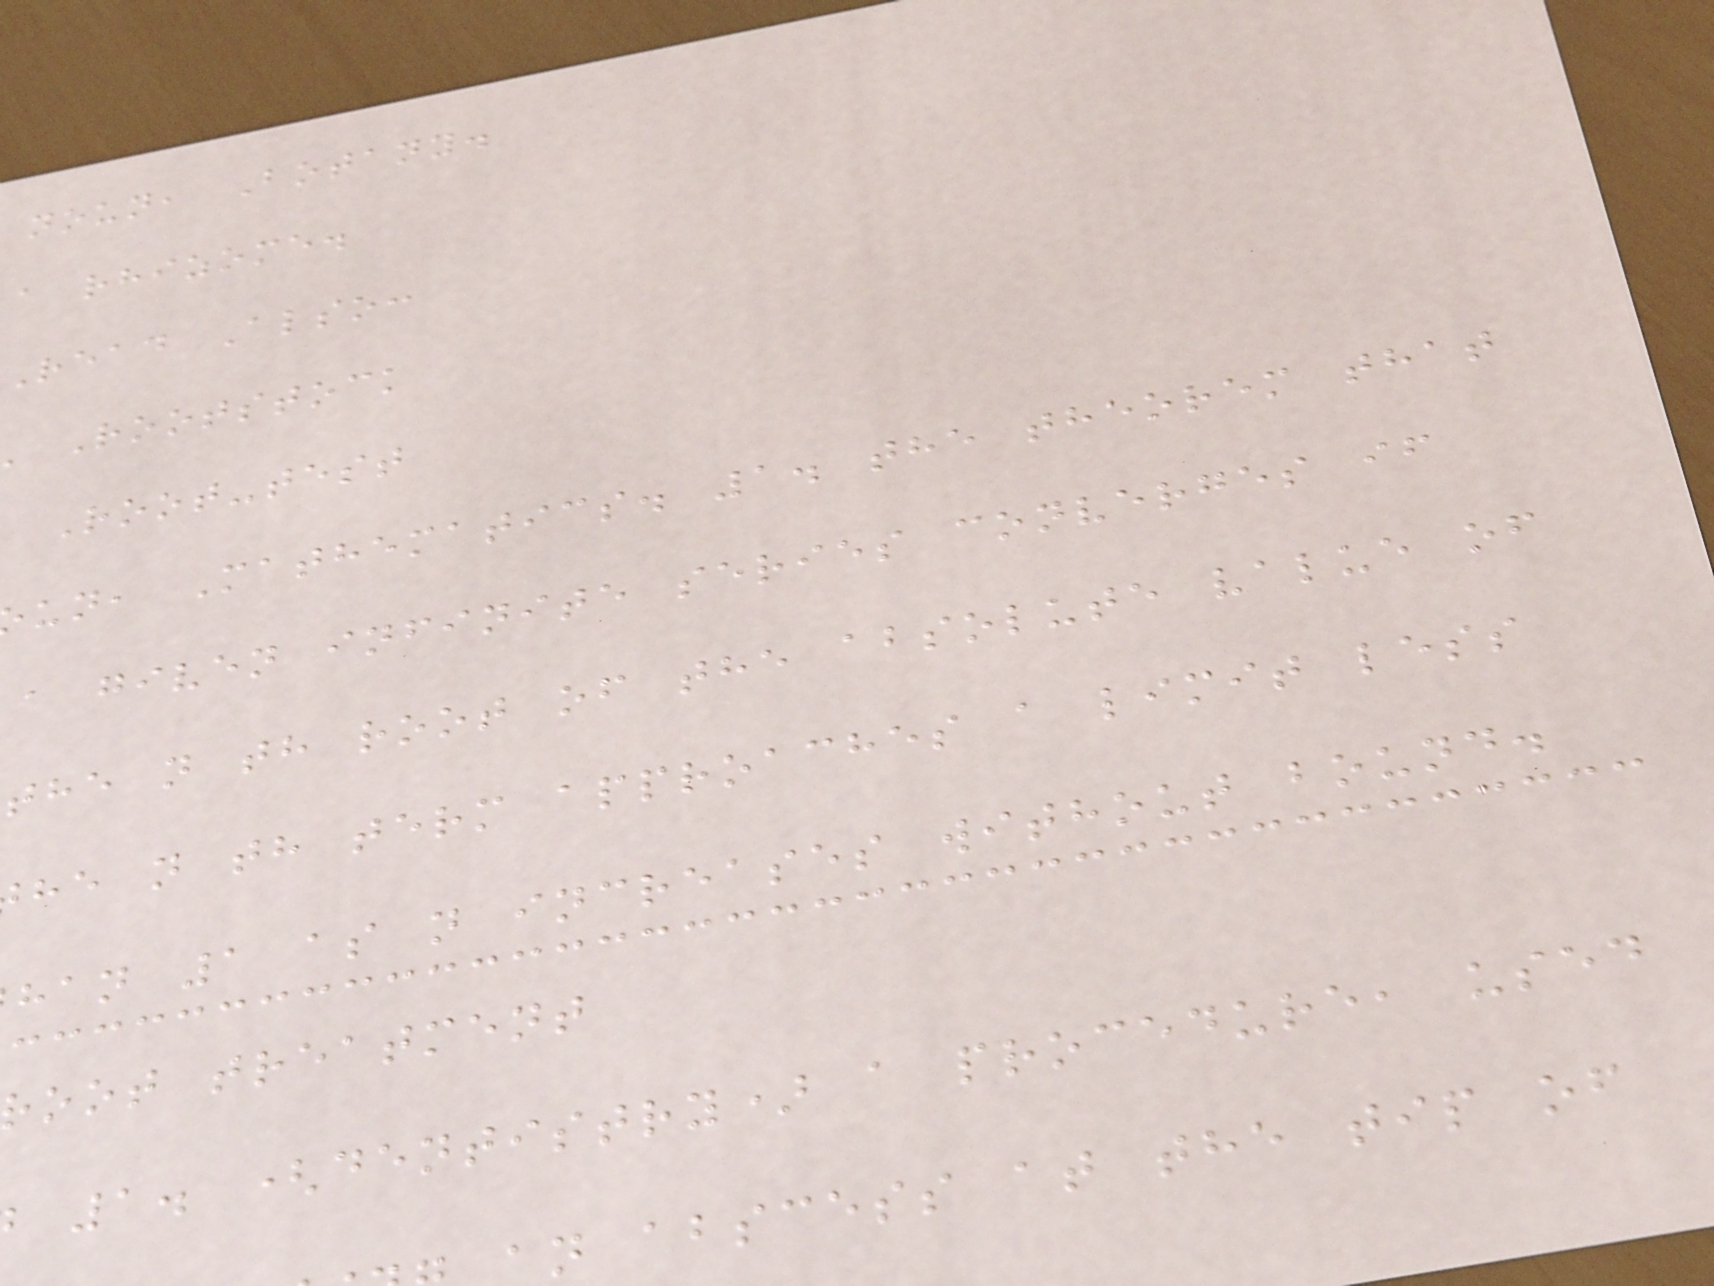noun, Botany.
a rhizome.
Read Also:
Rootstock
Root-test
un, Mathematics. 1. the theorem that
a given infinite series converges if
the n th root of the absolute value of
he n th term approaches a limit less
han 1 as n increases without bound.
oot treatment
1. (dentistry) a procedure, used
an abscess at the tip of
